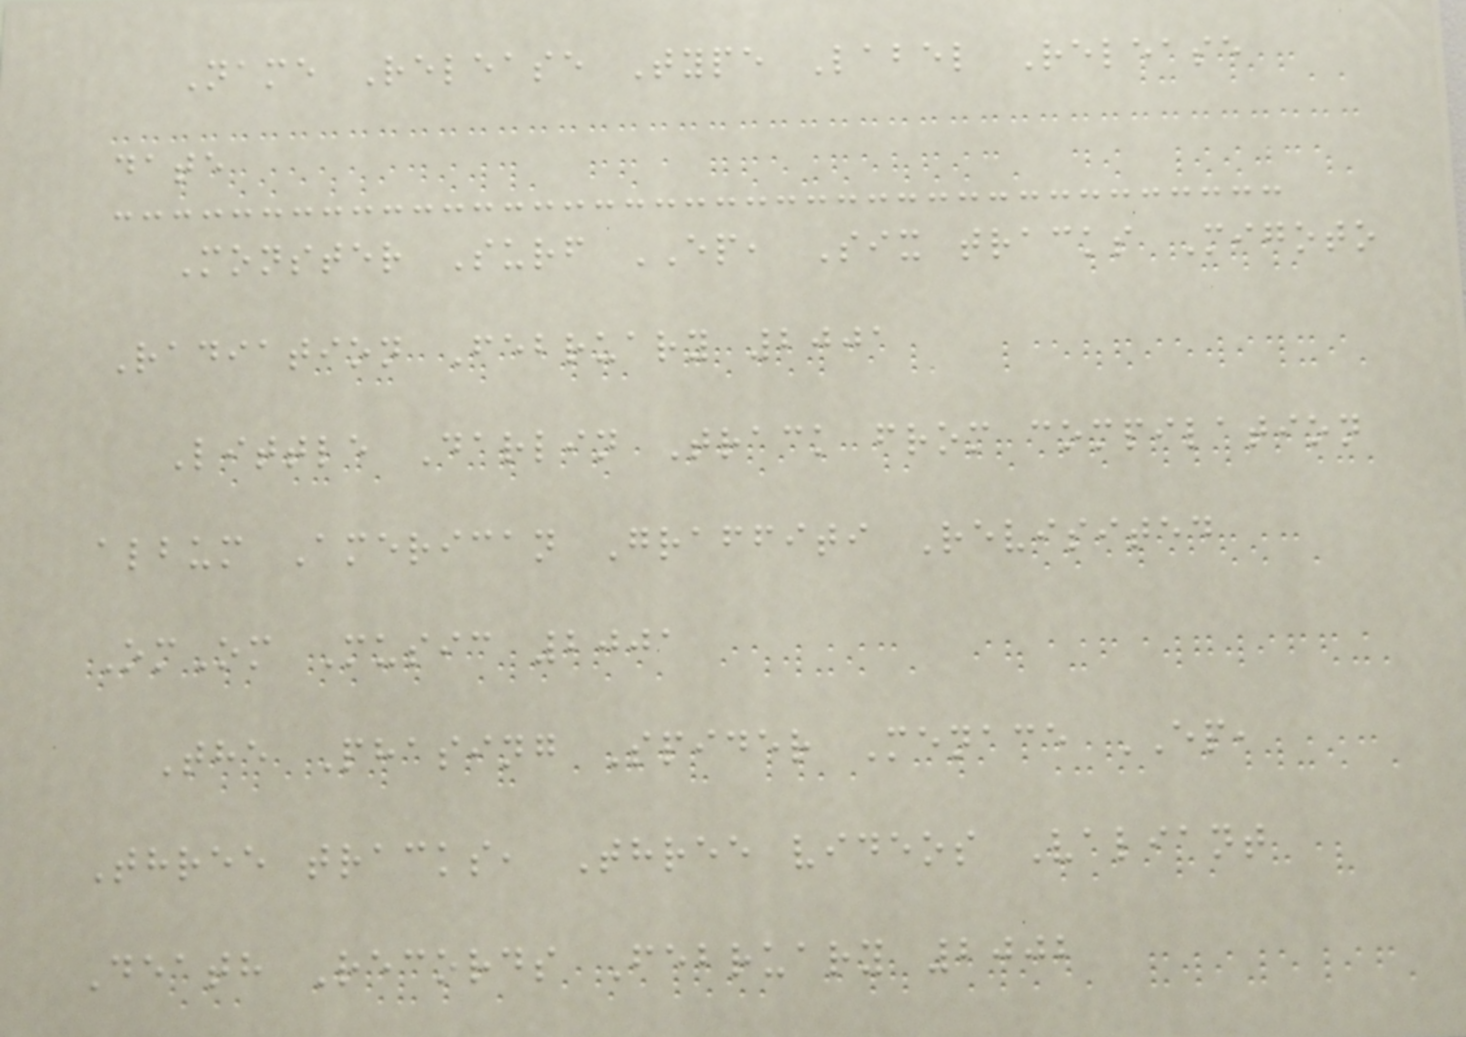Name Release Type Label Release
date
Monster Surf EP, Six tracks Migoto
Radiation February 2001
Little Darlin Track from compilation
album American Graffiti Revisited
OmOm Music 2001
The Phasing Spider Menace EP,
Three tracks, Three videos Valiant
Death Records February 2002
